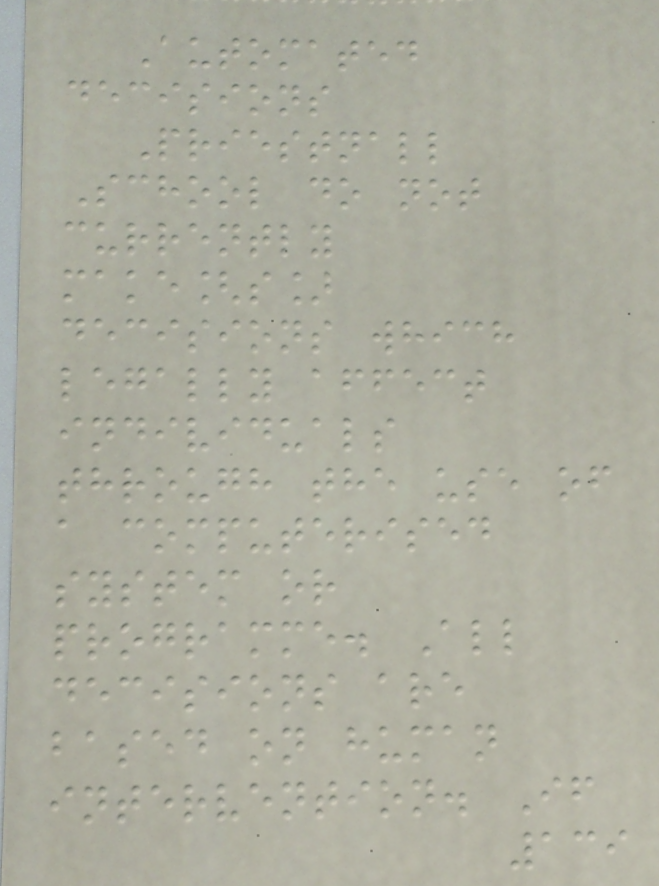Automated
decisions
Priestnall
School do not
currently
make[s]
decisions which
legally affect
individuals
through the use of
a computerised
system or
programme. All
decisions are
based on human
intervention. If
139
